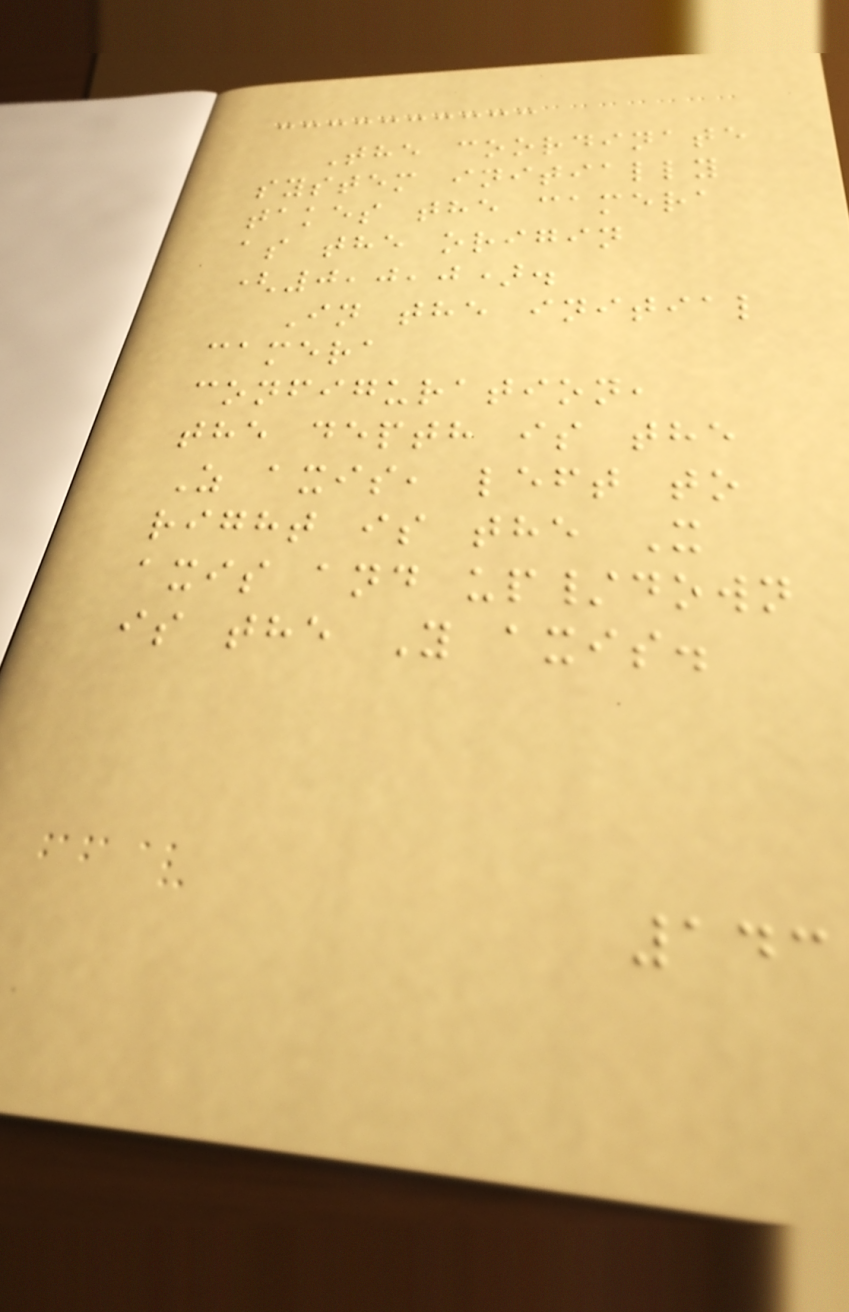The coordinate
system initially
takes the camera
as the origin
(0,0,0).
In the initial
camera
configuration,
the depth is the
Z axis, left to
right is the X
axis and up/down
is the Y axis.
143
